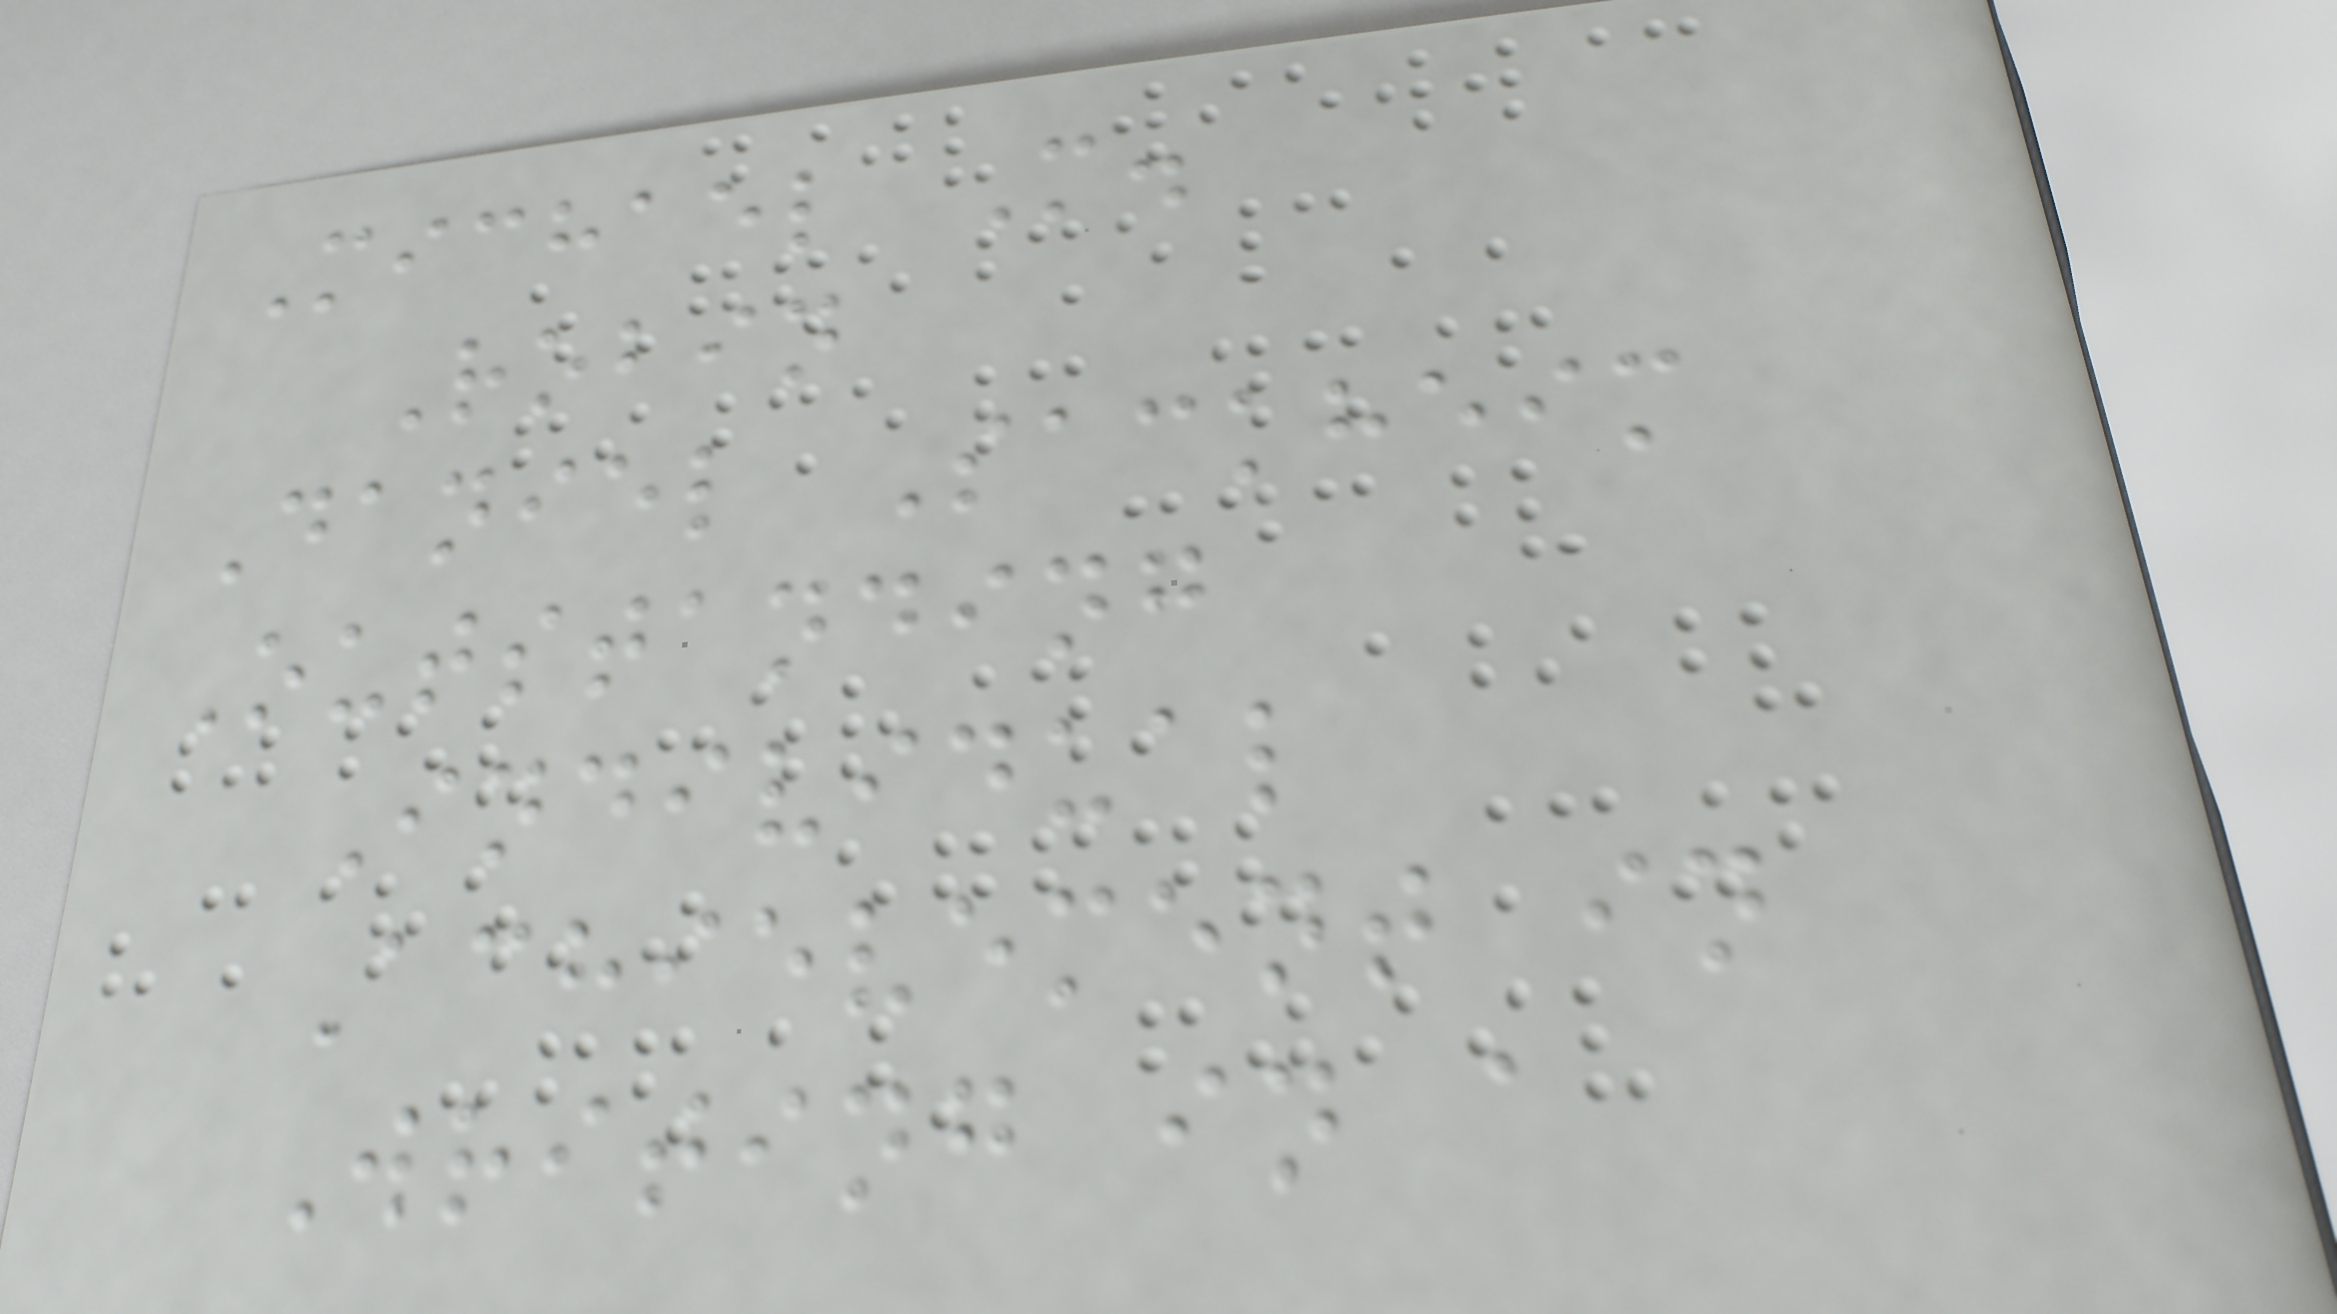Michael M.
Robin
Daniel Sackheim
Outstanding
Individual
Achievement in
Writing in a
